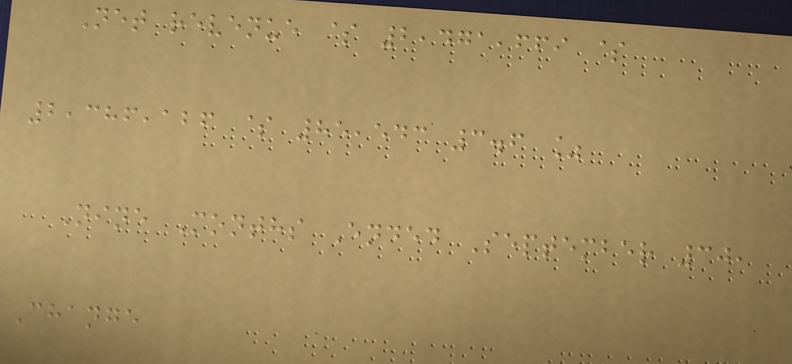Net revenue $ 2,471,669 $
2,386,126 $ 85,543 3.6 %
Nine Months Ended September 30,
Change
